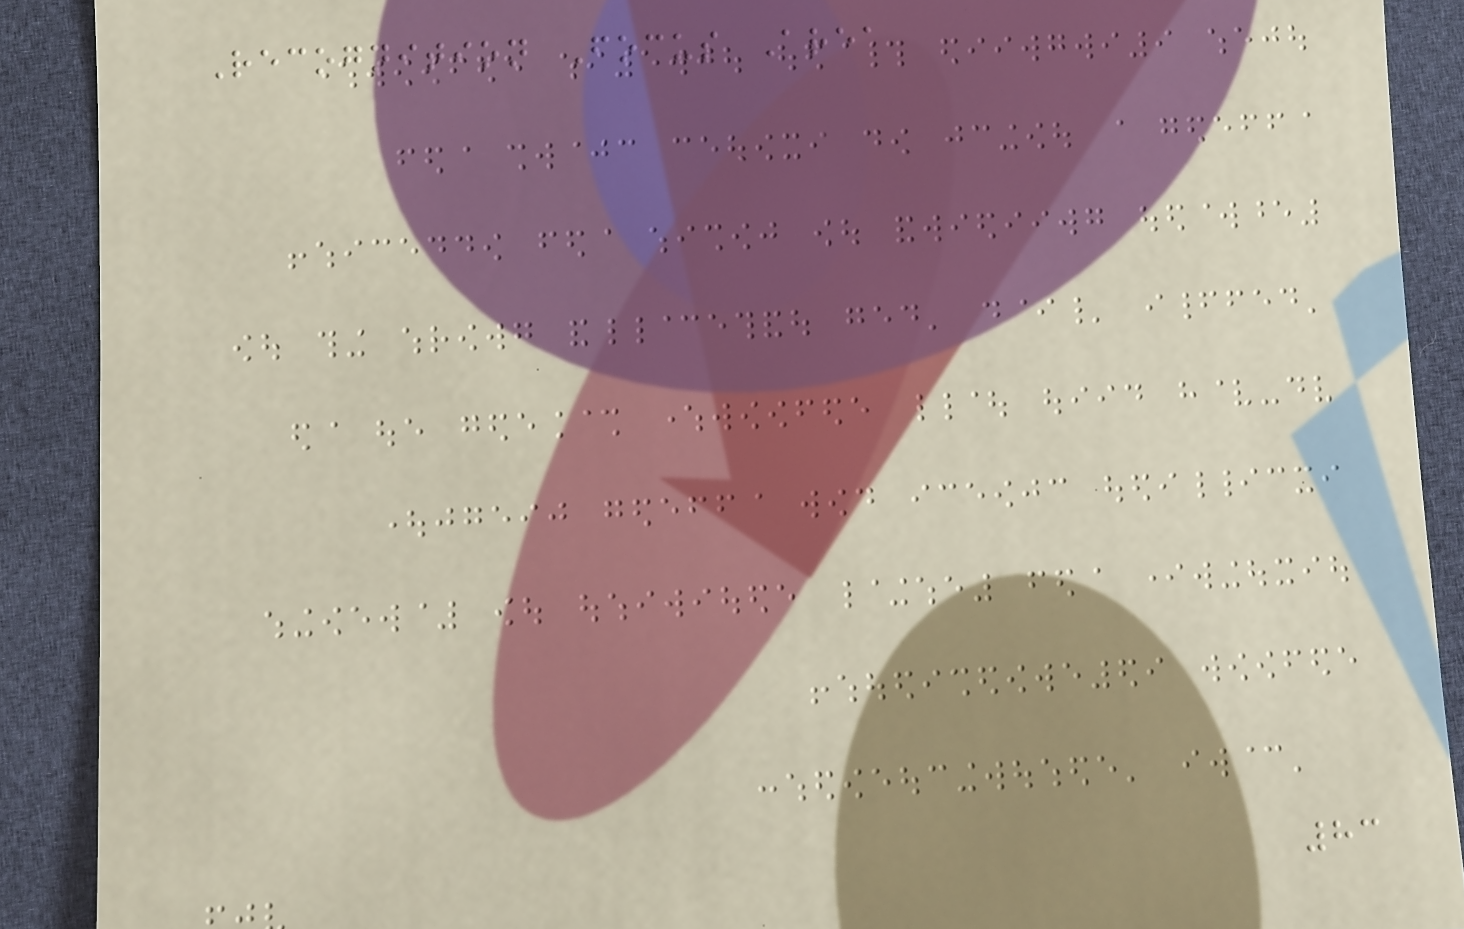Recognition Focus Area
83
